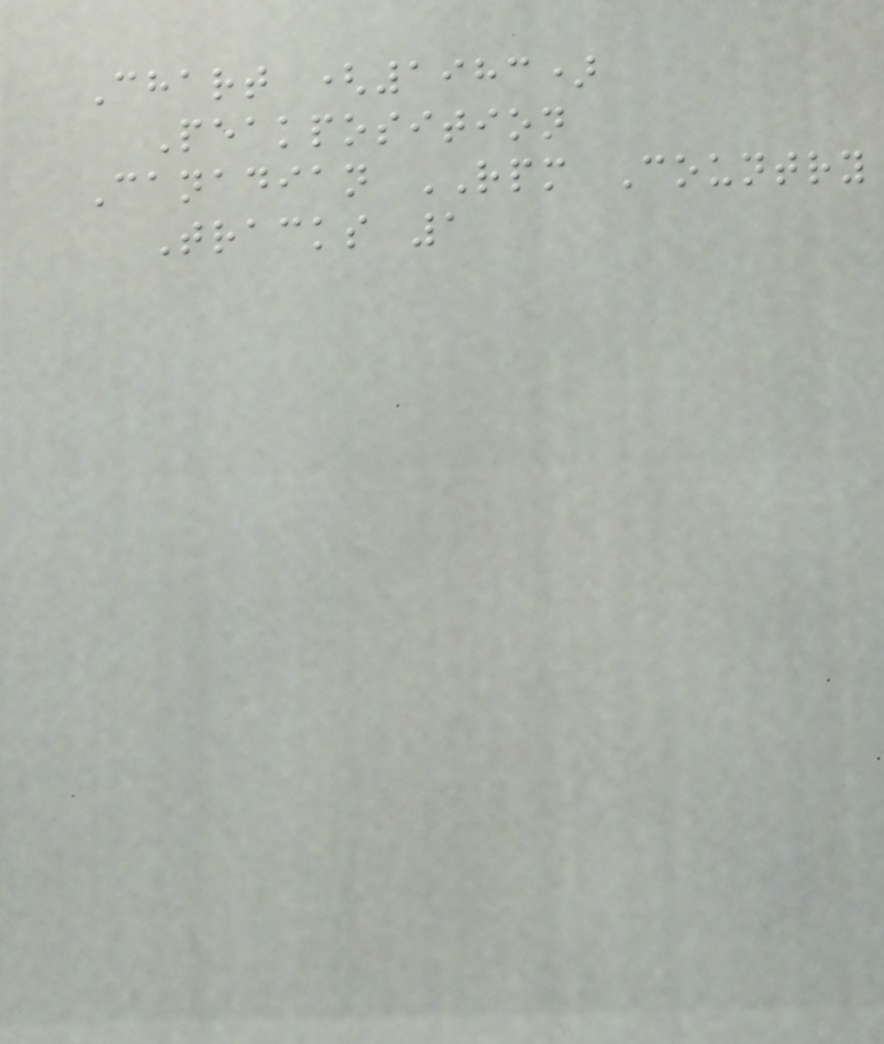Chart (1983)
Peakposition
Canadian RPM Country
Tracks 1
